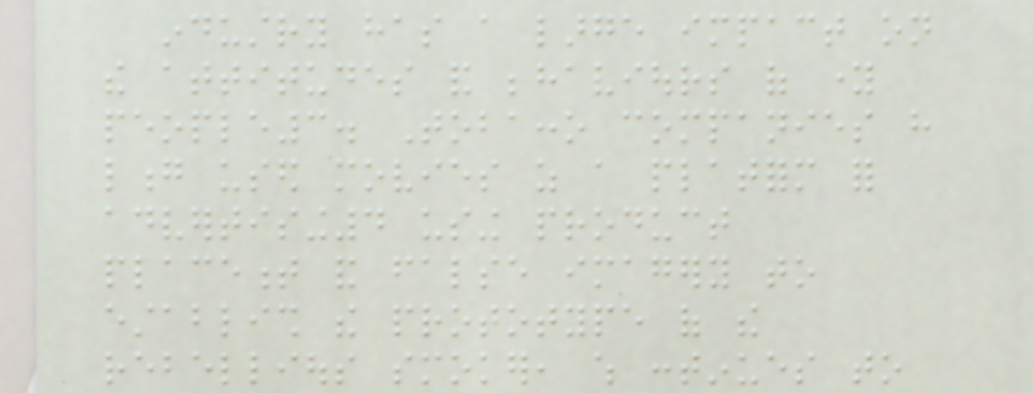industry has a large impact on
the attitudes and behaviours of young
people3. Tobacco companies have
long used movies as a platform for
advertising4 using product
placement and false imagery to
establish the prototype of the
rebellious smoker, which continues to
